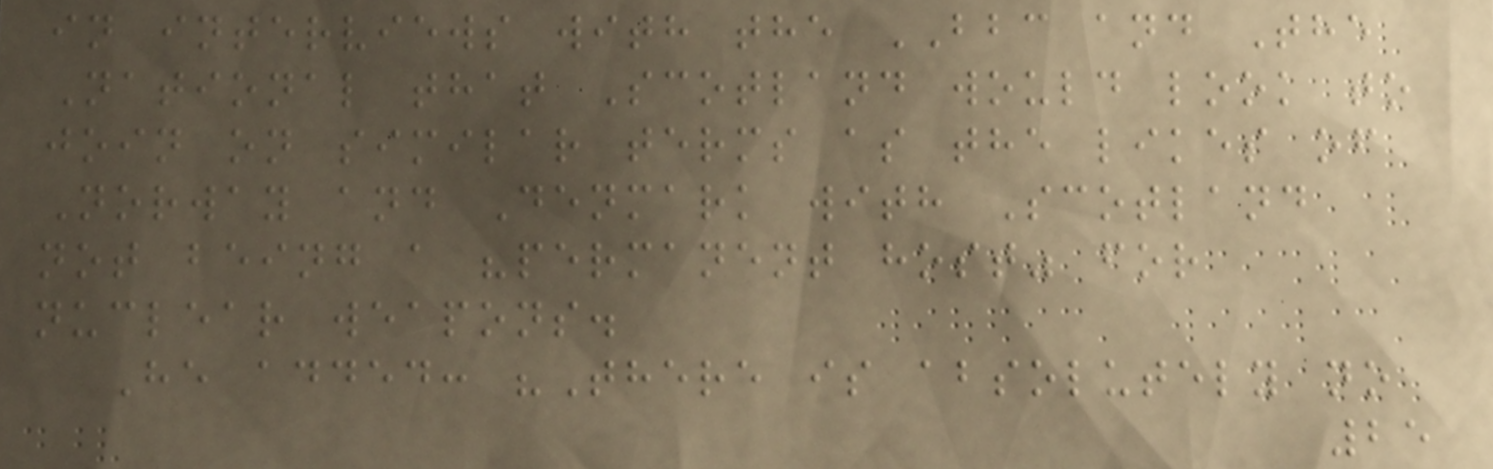in interviews with the BBC and The
National that Scotland would look to
join on similar terms as the likes of
Norway and Denmark with Scotland
not being a "permanent host" for
nuclear weapons.
He added: "There is absolutely no
25
